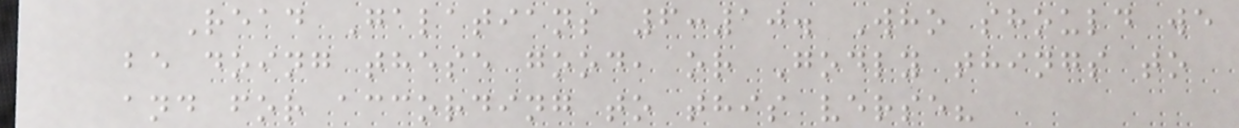Read Galatians 6:10. Who should we
be doing these good, or Godly things to
and for according to this verse?
